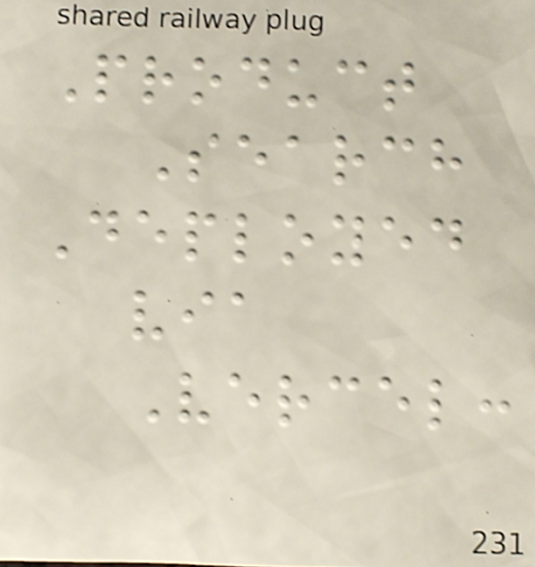Product
Search
Deployed
via
Vercel:
